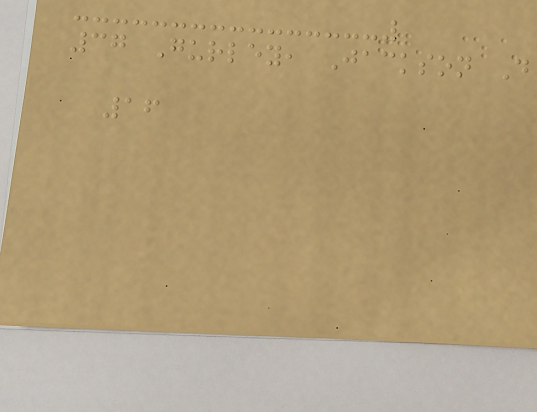37 Gurley, Jackson D
16
